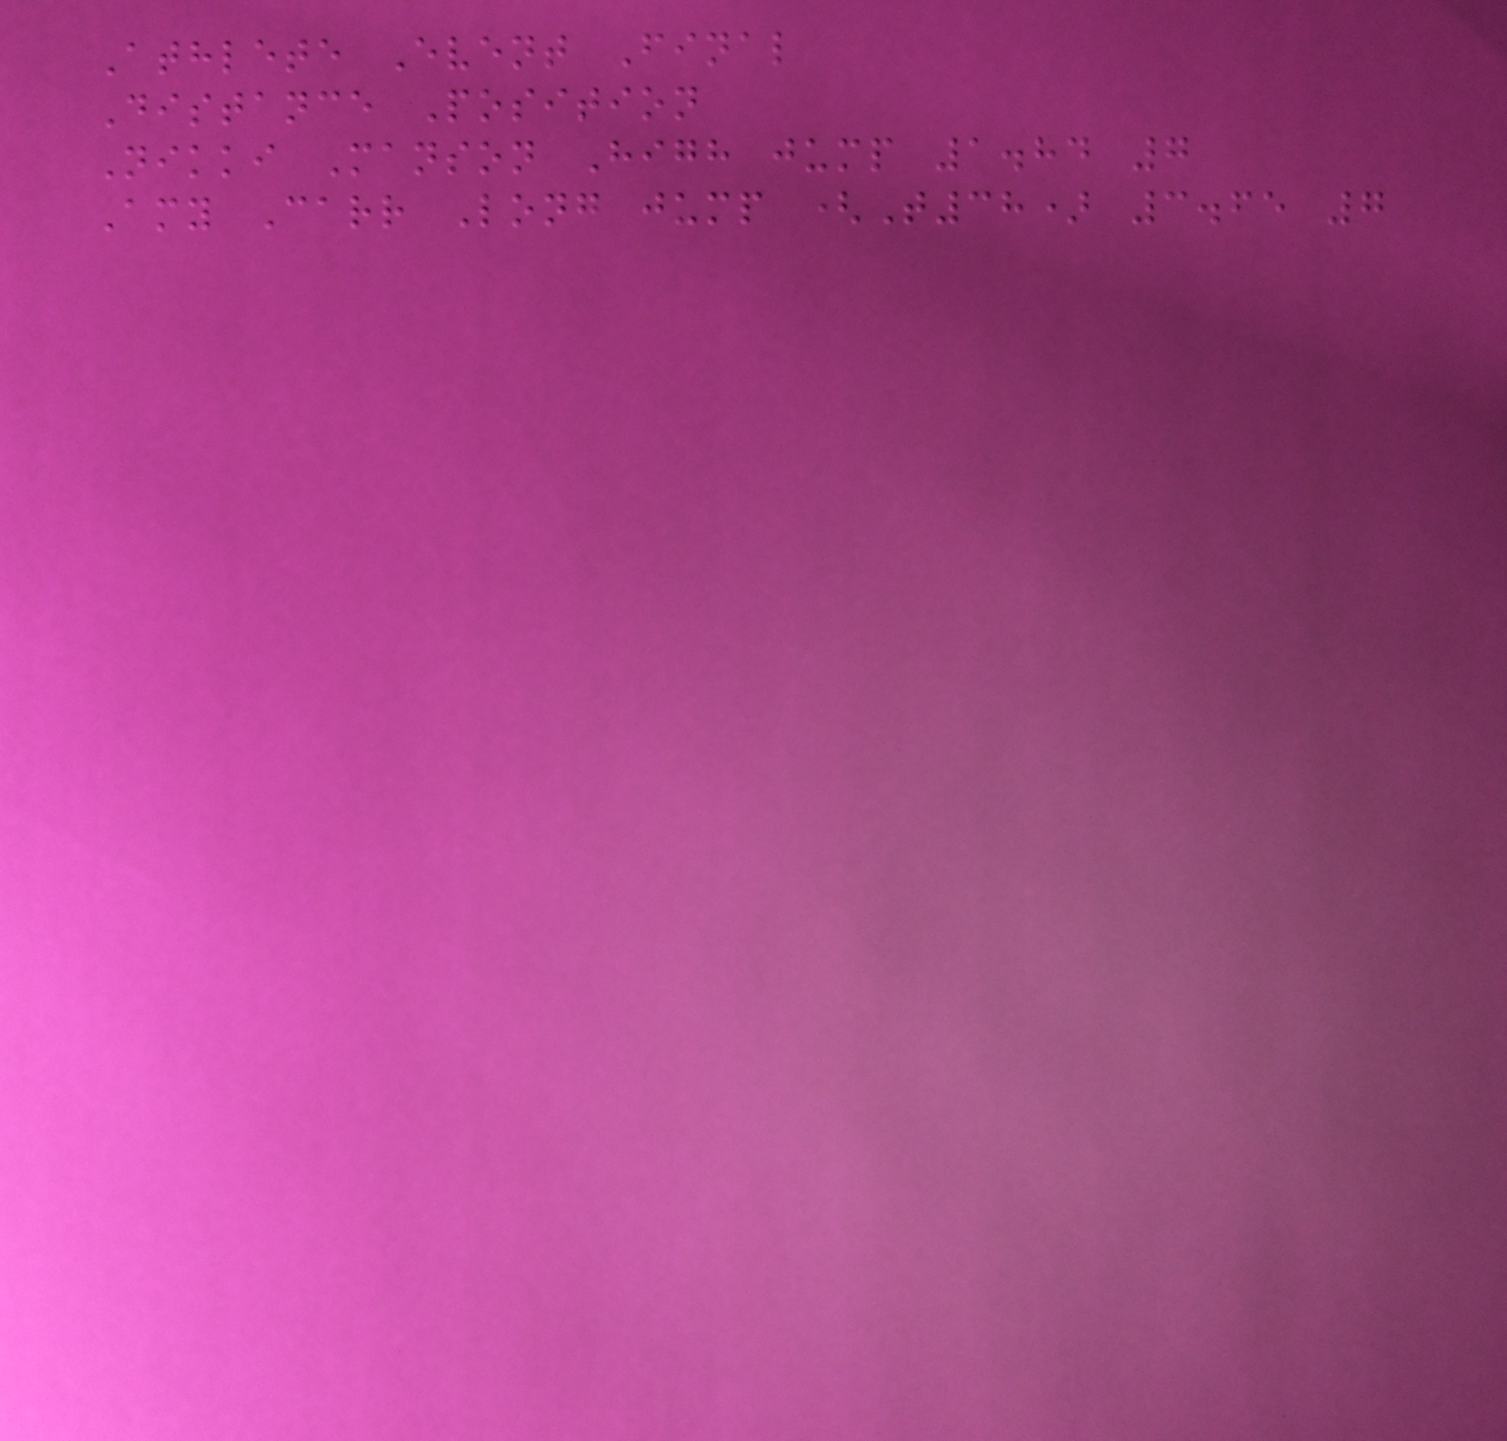Athlete Event Final
Distance Position
Nikki Manson High jump 1.84 7
Amy Carr Long jump (T38) 3.65 7
